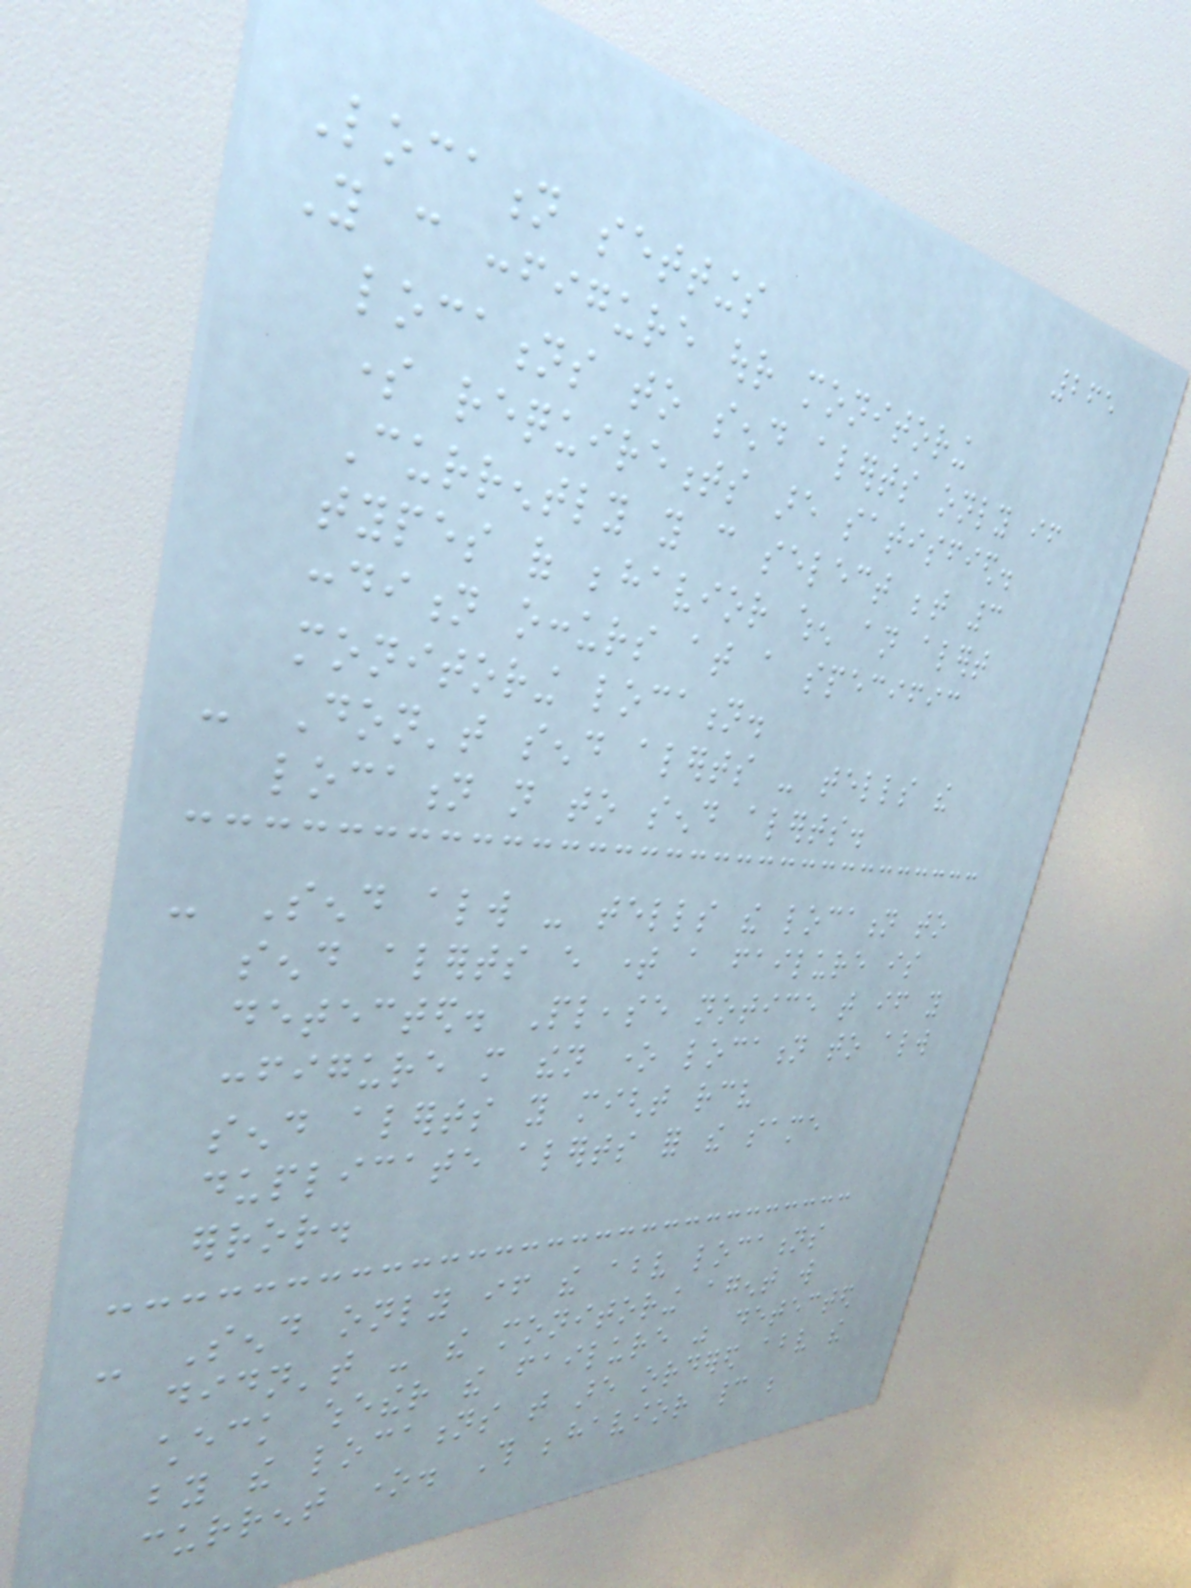265
Location settings
You can configure our monitoring
locations to send alerts only if
some requirements are satisfied.
Currently you can select between 3
types of behavior when an alert
condition occurs at a specific
monitoring location.
- Don't send alerts - tells the
location not to send alerts.
- Send always - tells the location to
send alerts every time a failure is
detected. Please notice that if you
configure more then one location to always
send alerts you might receive
duplicate alerts for the same
error.
- Send only if the above locations
didn't - the monitoring agent will
check whether the failure was detected
by the locations that are ordered above the
current one. This behavior cannot be
